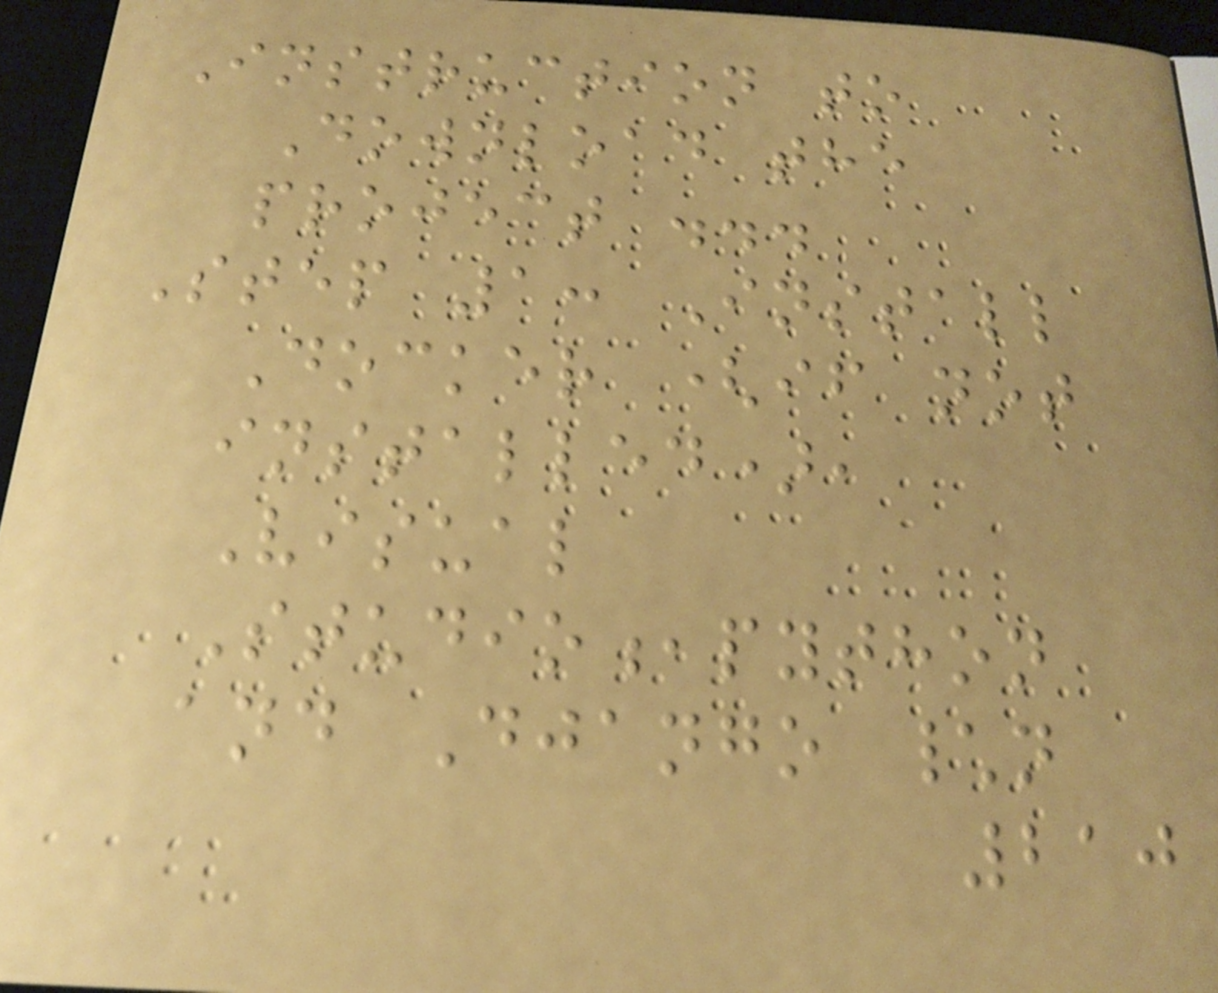Instruction to
Download the
project ...
Step 1: Install
Docker (if not
installed),
Visual
Studio,python
and Django \n
210
